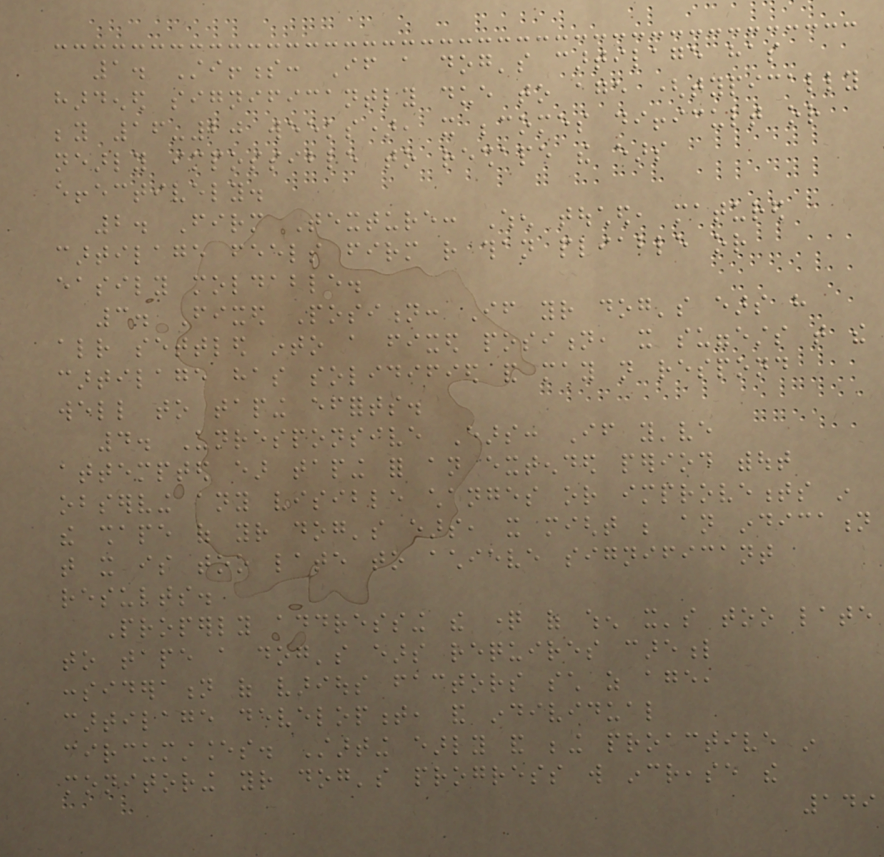1. Stiffness: If a dog's cartilage has
hardened significantly due to age (typically
beyond 16-20 weeks), it becomes difficult or
nearly impossible to reshape the ears
effectively.
2. Firm Texture: When touched, matured
cartilage feels firm rather than pliable or
easily moldable.
3. Fixed Position: If your dog's ears have
already settled into a fixed position, it suggests that the
cartilage has solidified and may not respond
well to taping efforts.
4. Unresponsive Ears: If you've
attempted ear taping for an extended period without
observing any visible changes or improvements in
the shape of your dog's ears, it might be an indication
that it is too late to achieve significant
results.
Properly addressing the question of when it's too late
to tape a dog's ears requires careful
consideration of various factors such as age,
cartilage development, and individual
circumstances. Starting early and being proactive in
monitoring your dog's progress will increase the
149
